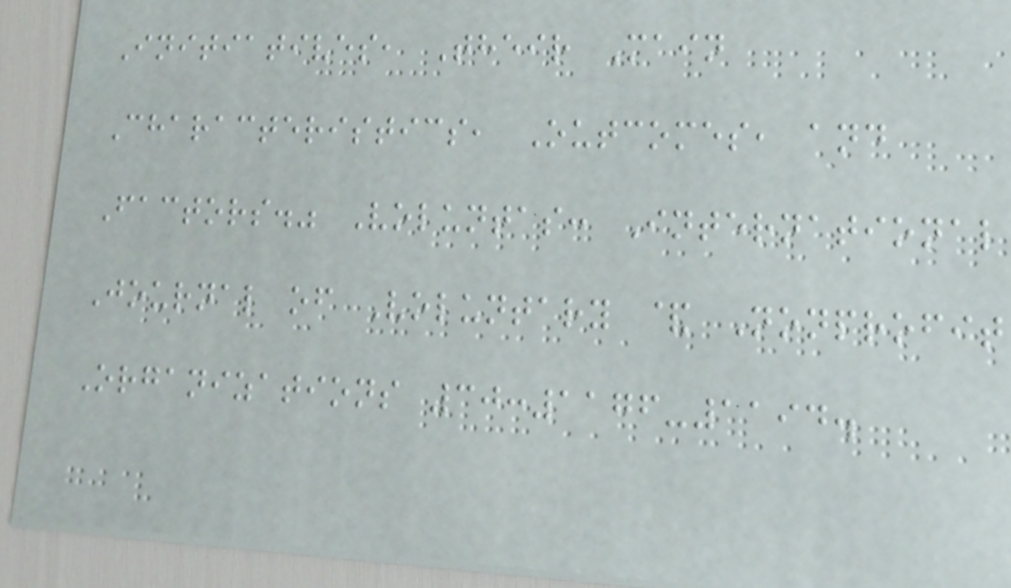Initiatives, Their Main
Characteristics, Outcomes, and
Factors." Voluntas: International
Journal of Voluntary & Nonprofit
Organizations 30:1176-1194.
